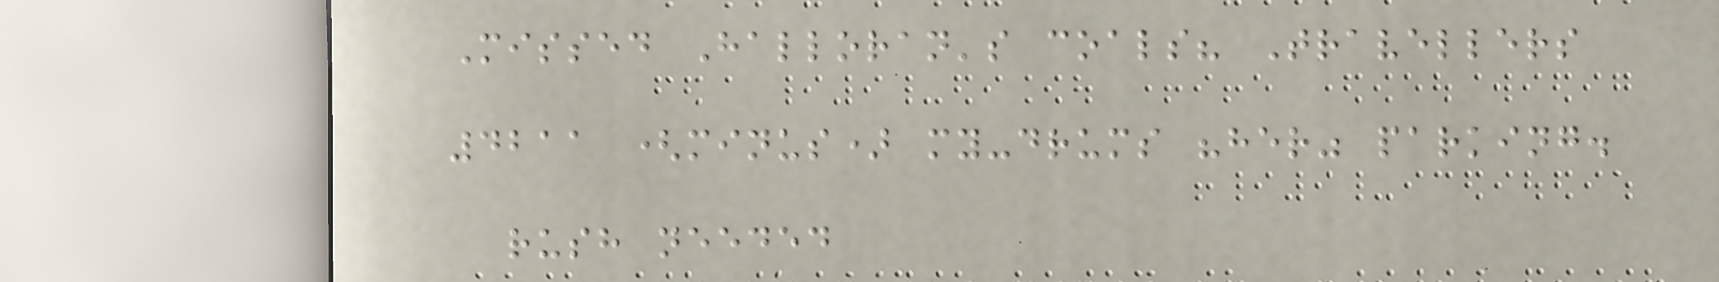Missed Halloran's coals? Travellers
4211 (minus) my-drums "her" parking.
rush needed
